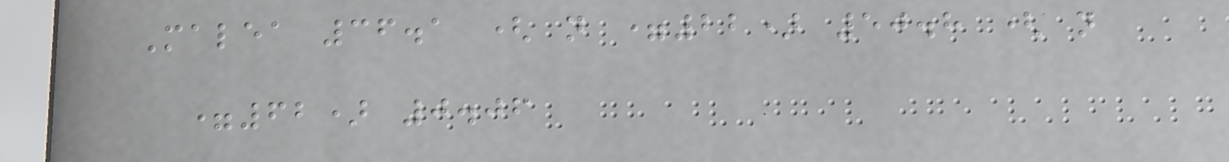Malea 36.1 ( n =22) 50.8 ( n
=62) 0.06
